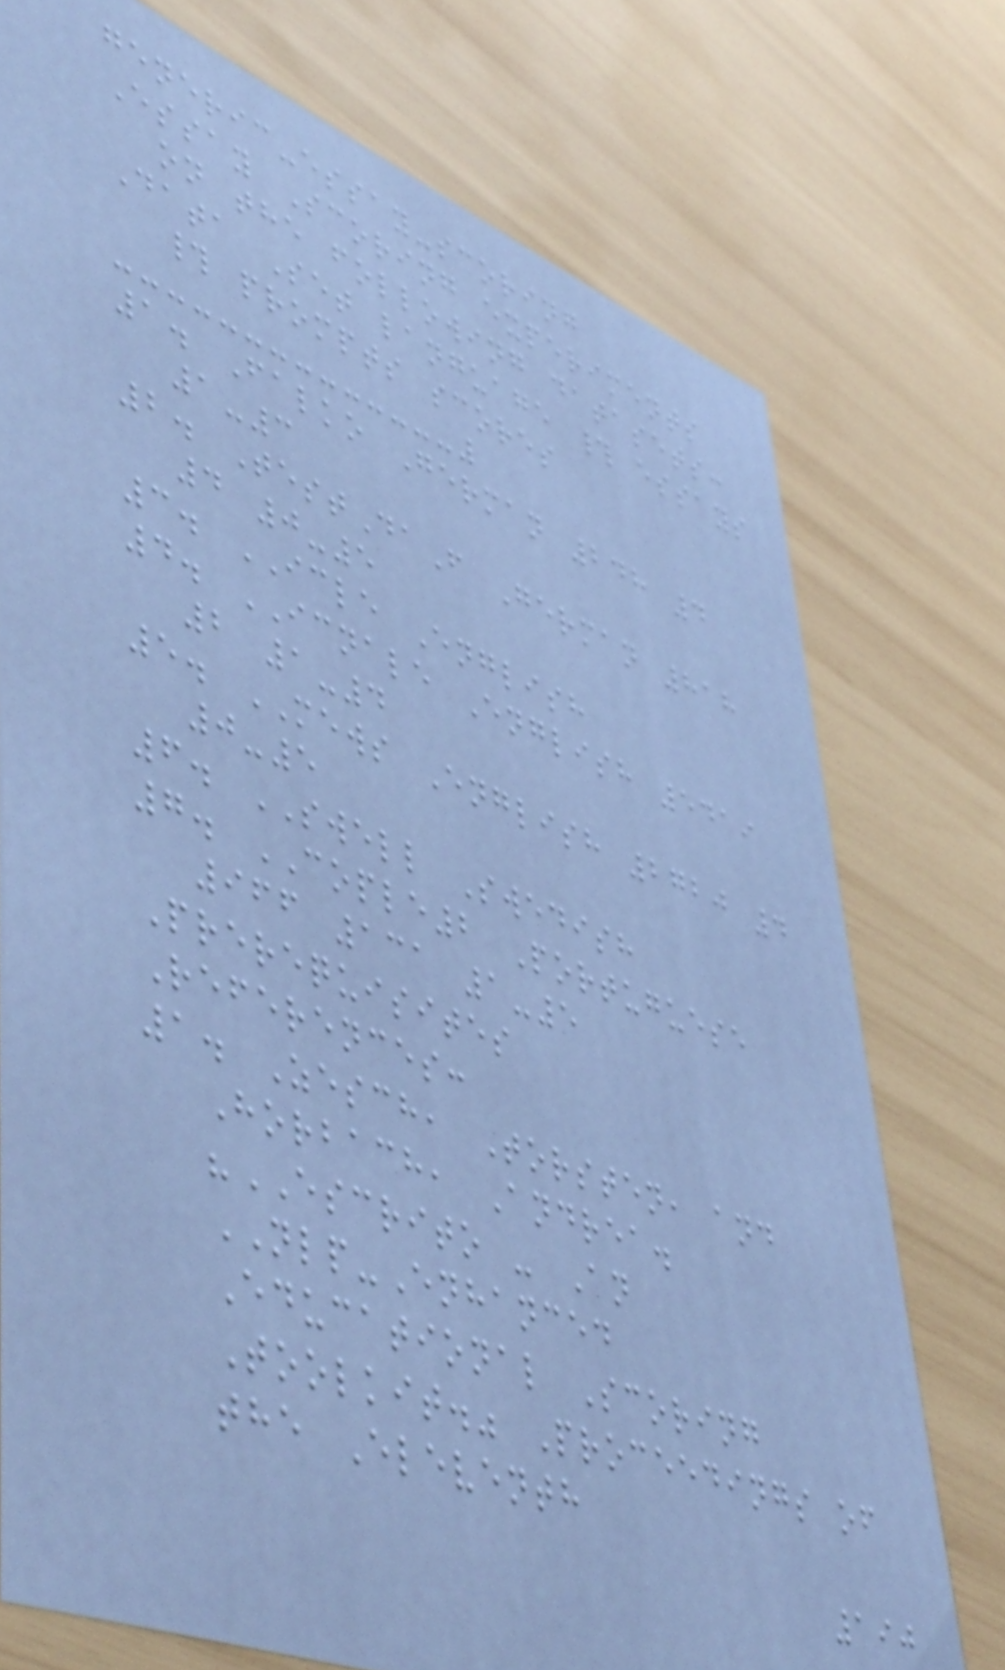generic-essay-scoring
Essay Scoring experiments
on the following datasets:
Data Set language # essays
# prompts scores
1. Falko German 248 4
1-3
2. TestDaF German 818
4 0-5
3. ICLE English
4. ICNALE English 5419
2 1-4
5. MEWS English 2720 4
0-5
6. SWELL Swedish
7. COPLE2 Portuguese
966 131 1-5
Prerequisites
References:
1. Zesch, Torsten, and
Horbach, Andrea.
"ESCRITO - An
NLP-Enhanced
Educational Scoring
Toolkit." Proceedings of
the Eleventh
190
